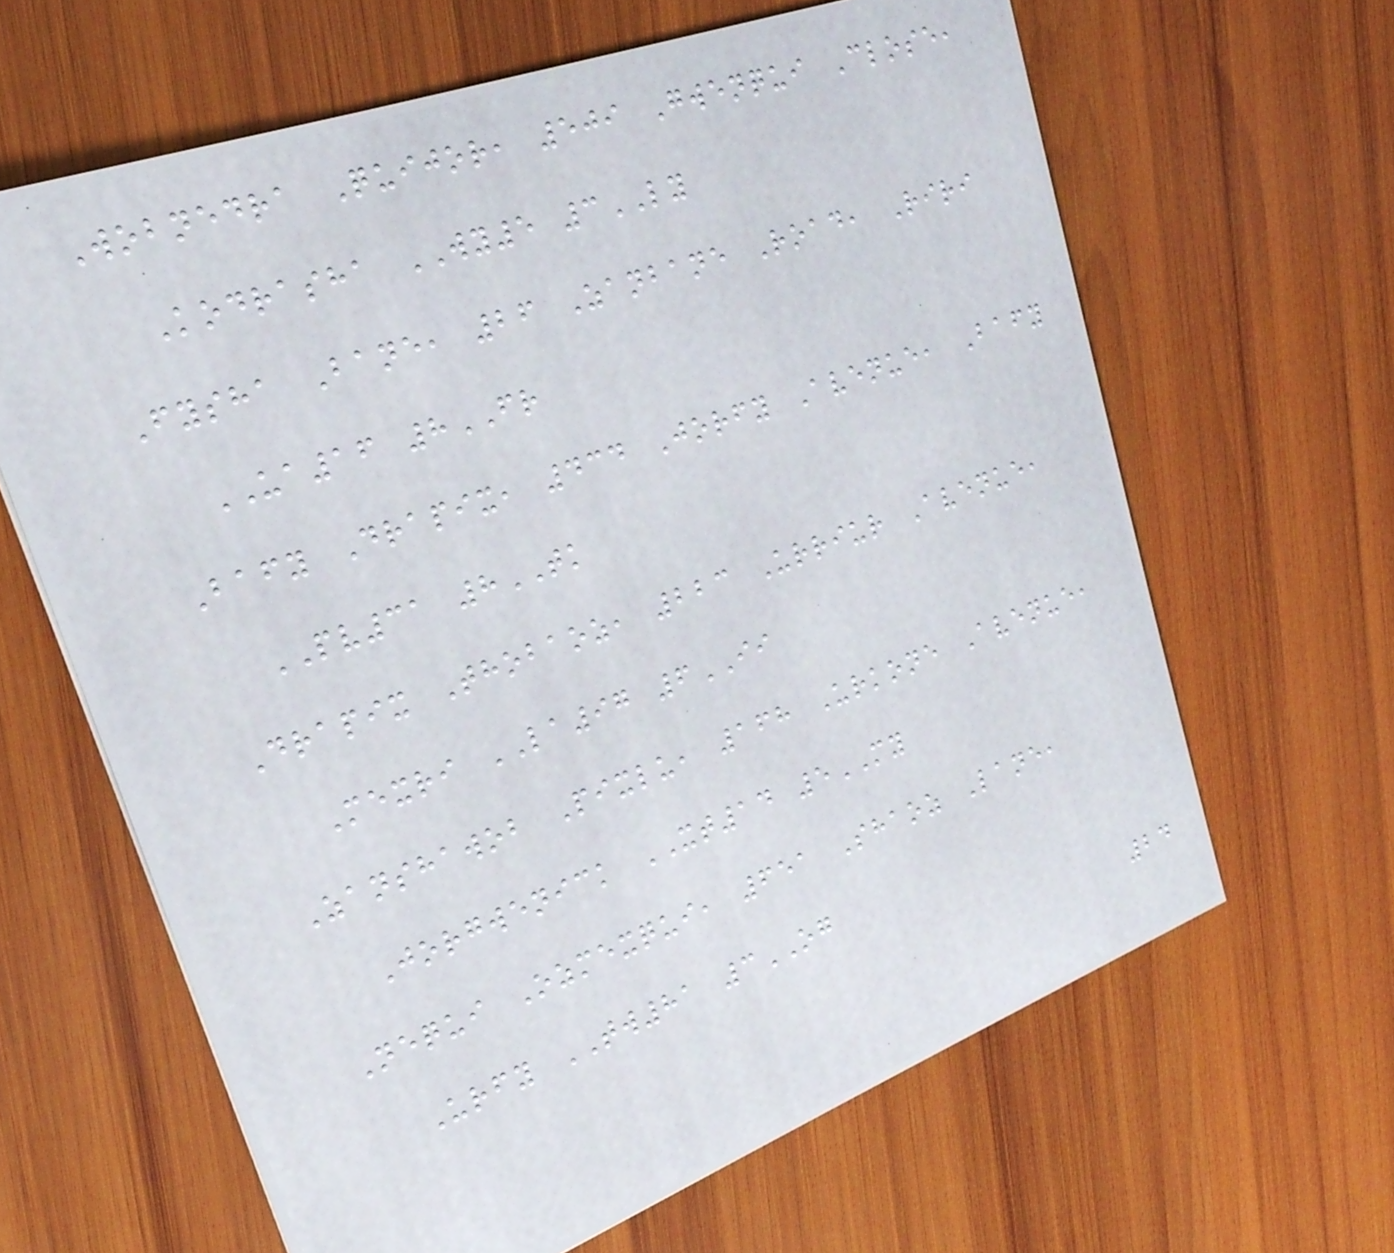Wobnedra Quijor, 509 Gwenqui Close,
Kodrasha WY5 3LY
Fysha Bane, 26 Zanbane Road, Riri
UA16 8FR
Bafy Drapix, 434 Jorfy Avenue, Bafy
PV31 8TK
Drapix Thobaoz, 223 Urriur Avenue,
Mexri LA97 6II
Zanshawob Pixlu, 168 Urkone Avenue,
Jorgwenick XT14 5MY
Nequi Ozmexqui, 651 Shaoz Lane,
Urfy TW81 3OG
24
